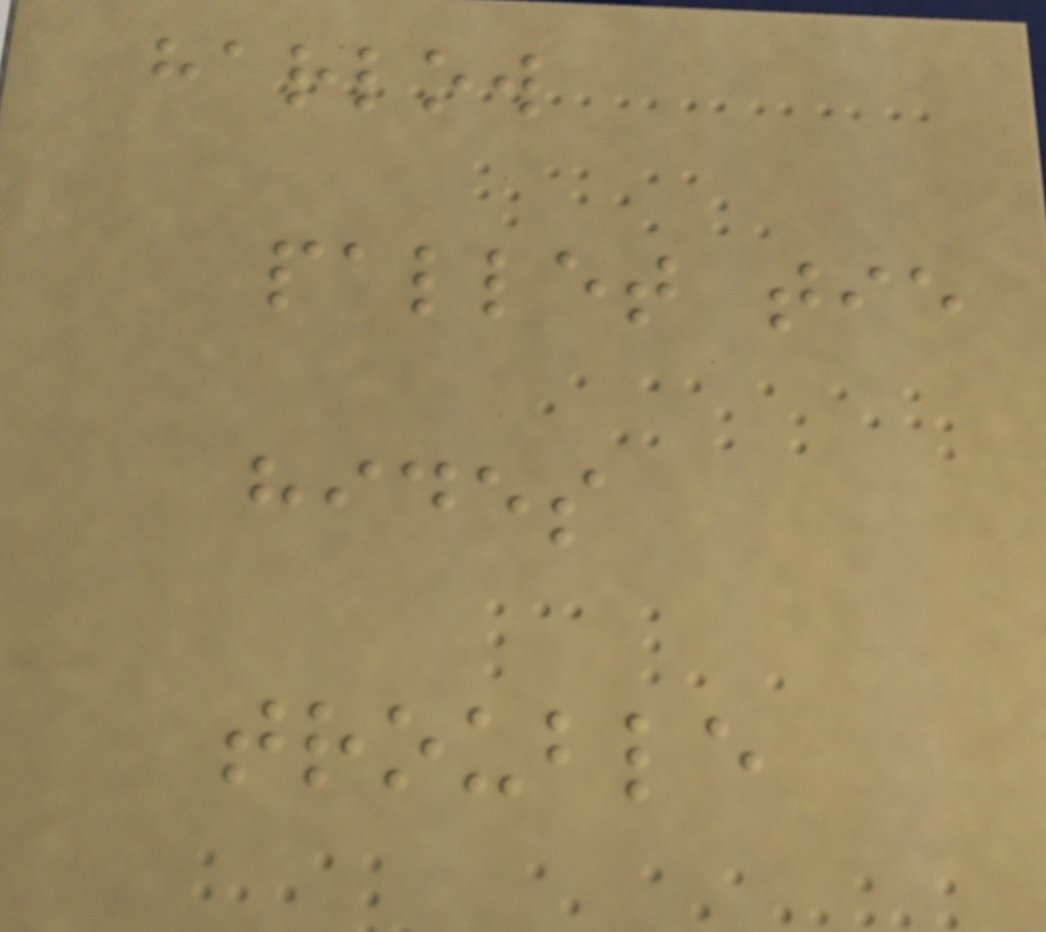harlow
pallet tie
hides
trouble
